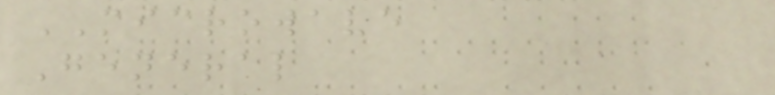MICROWAVE
General
